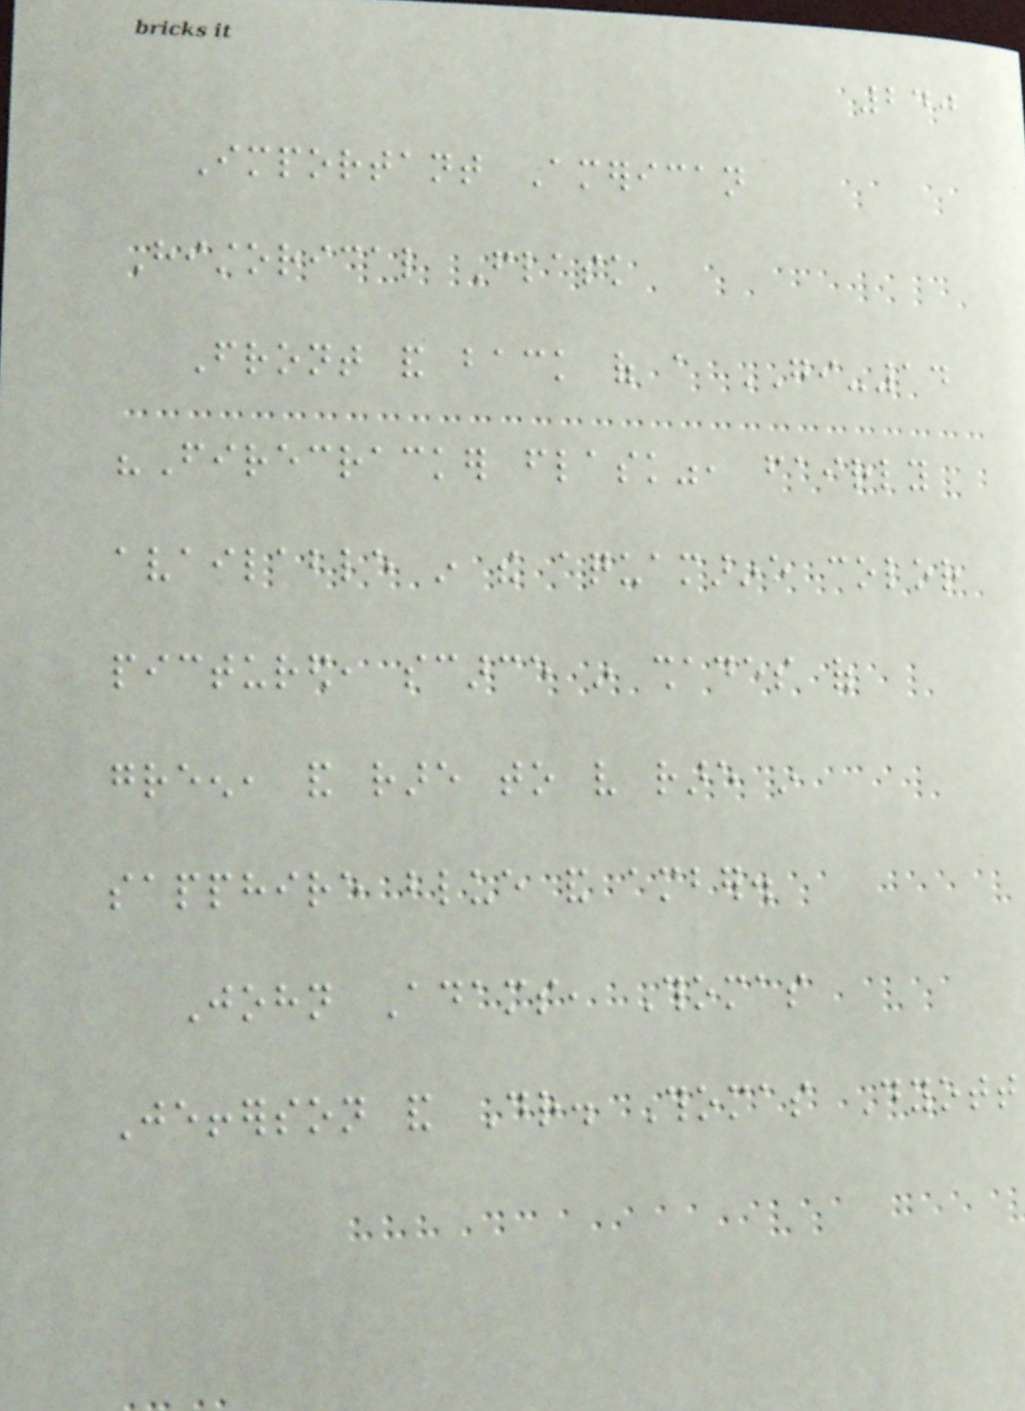240
Important American
Historical Flask
Front and back of a GI-14
"Firecracker flask", fairly
available in the aquamarine color
pictured, scarce in shades of
green, and rare to very rare in
sapphire blue and amber.
John Adams, Thomas
Jefferson and Dr. Thomas Dyott
